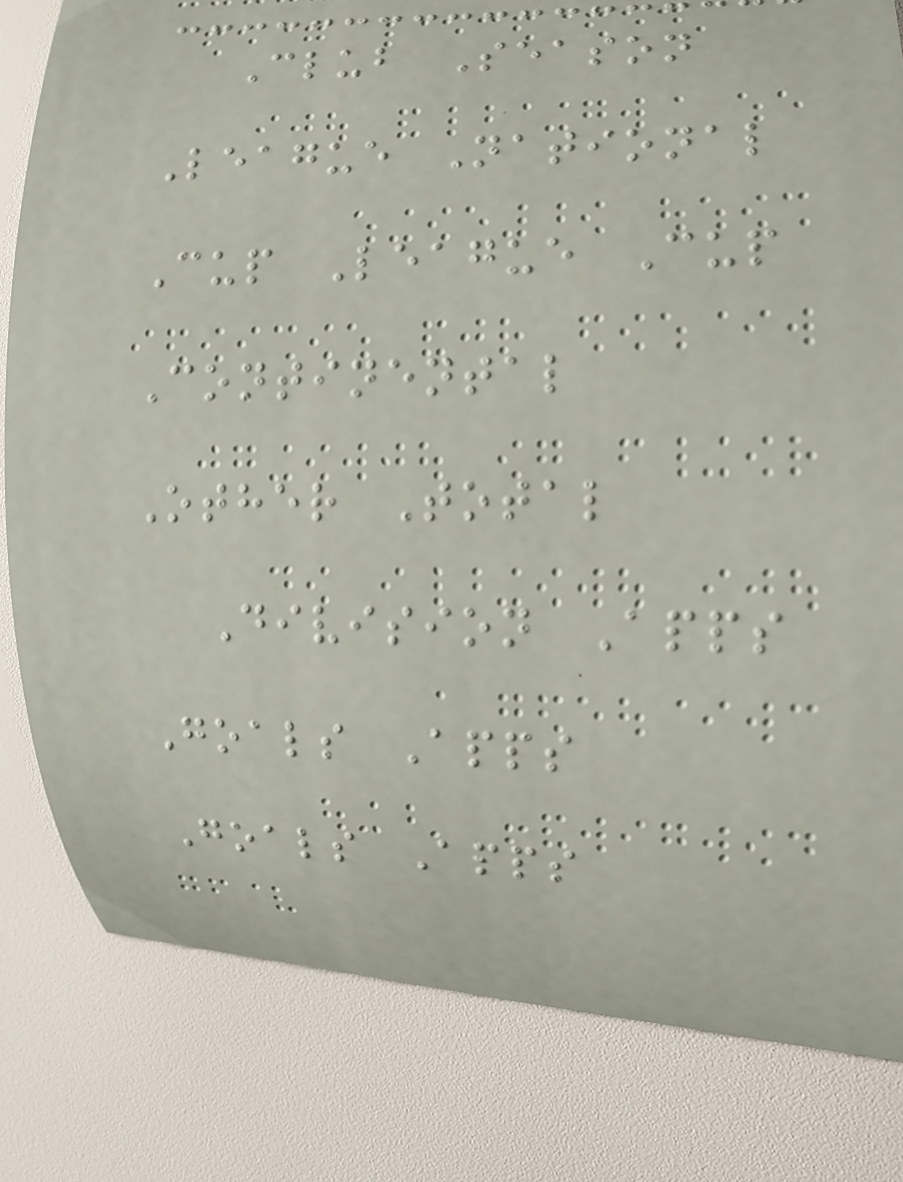Club Season
League National
Cup League Cup
Continental
Other Total
Division Apps
Goals Apps
Goals Apps
